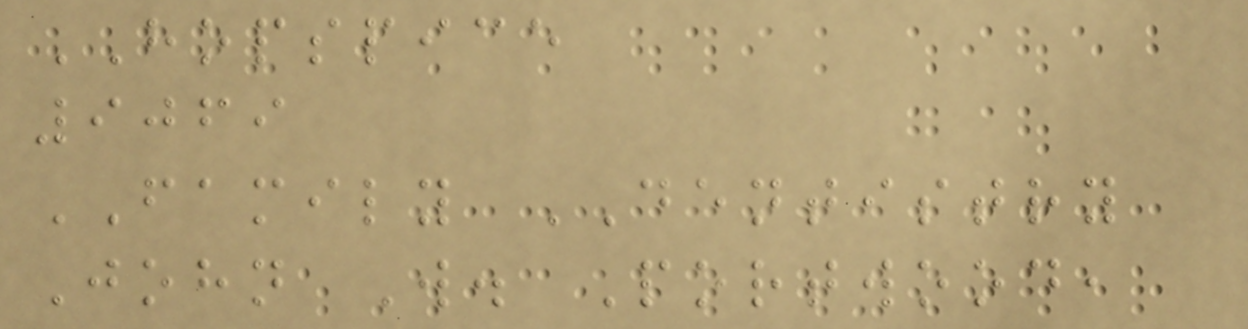HOPSPICE
9069
FAMILY DENTISTRY
John W. Portwood,
